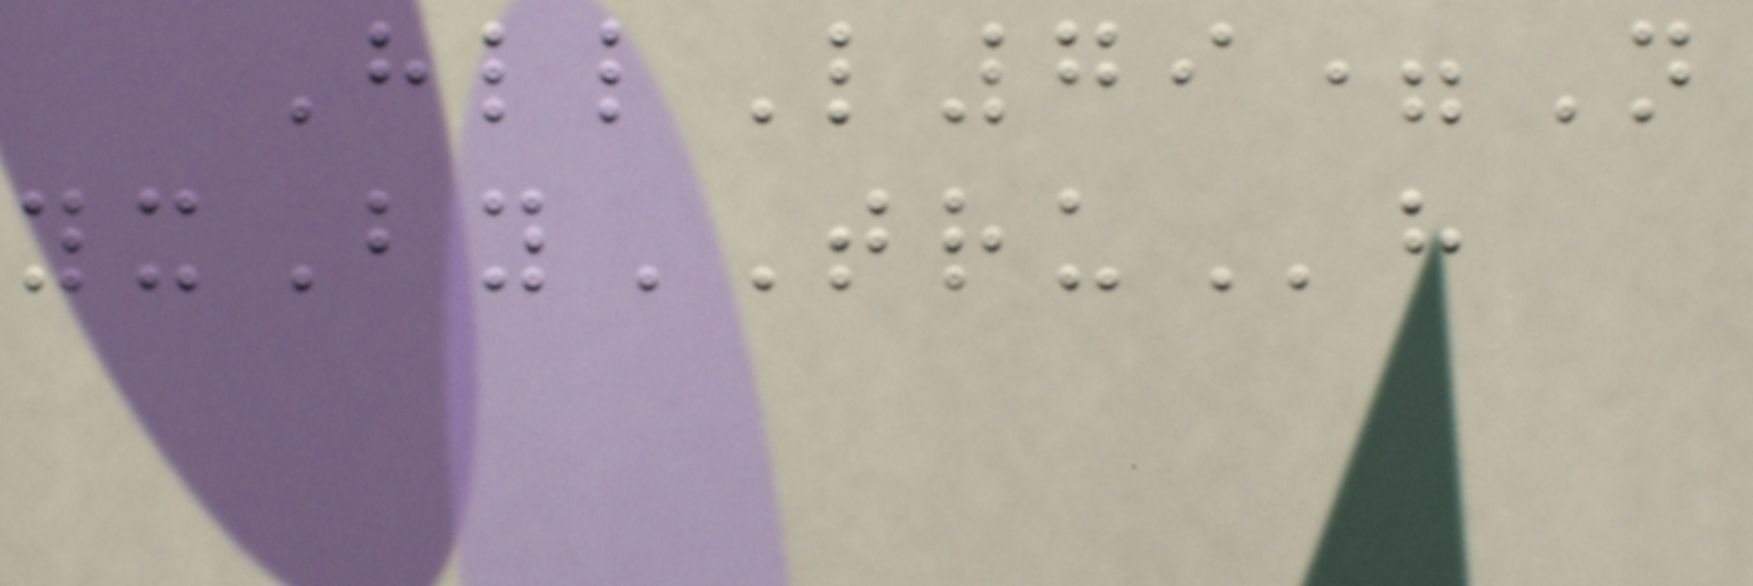HllL79=N
yxByTRUh
